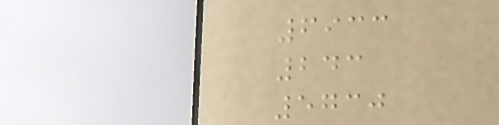6933
243
5730
